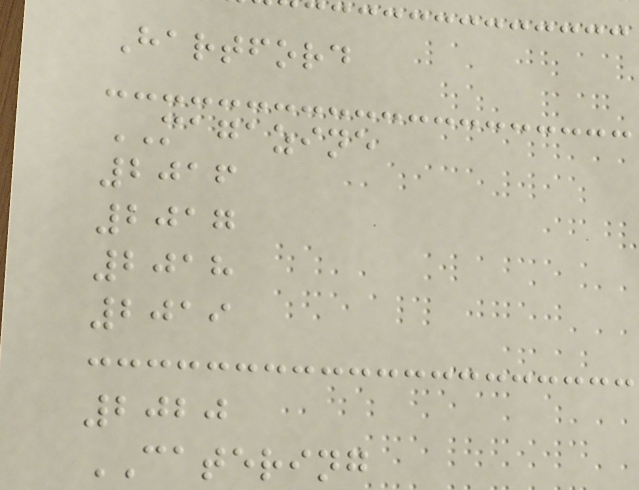Hartford
MAGAZINE
2016
2017
2018
2019
2020
CATERING
